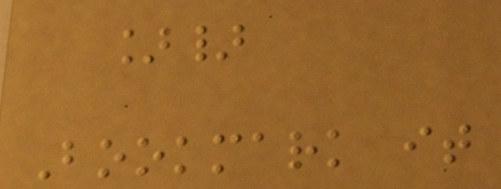]}
Bookmark it
